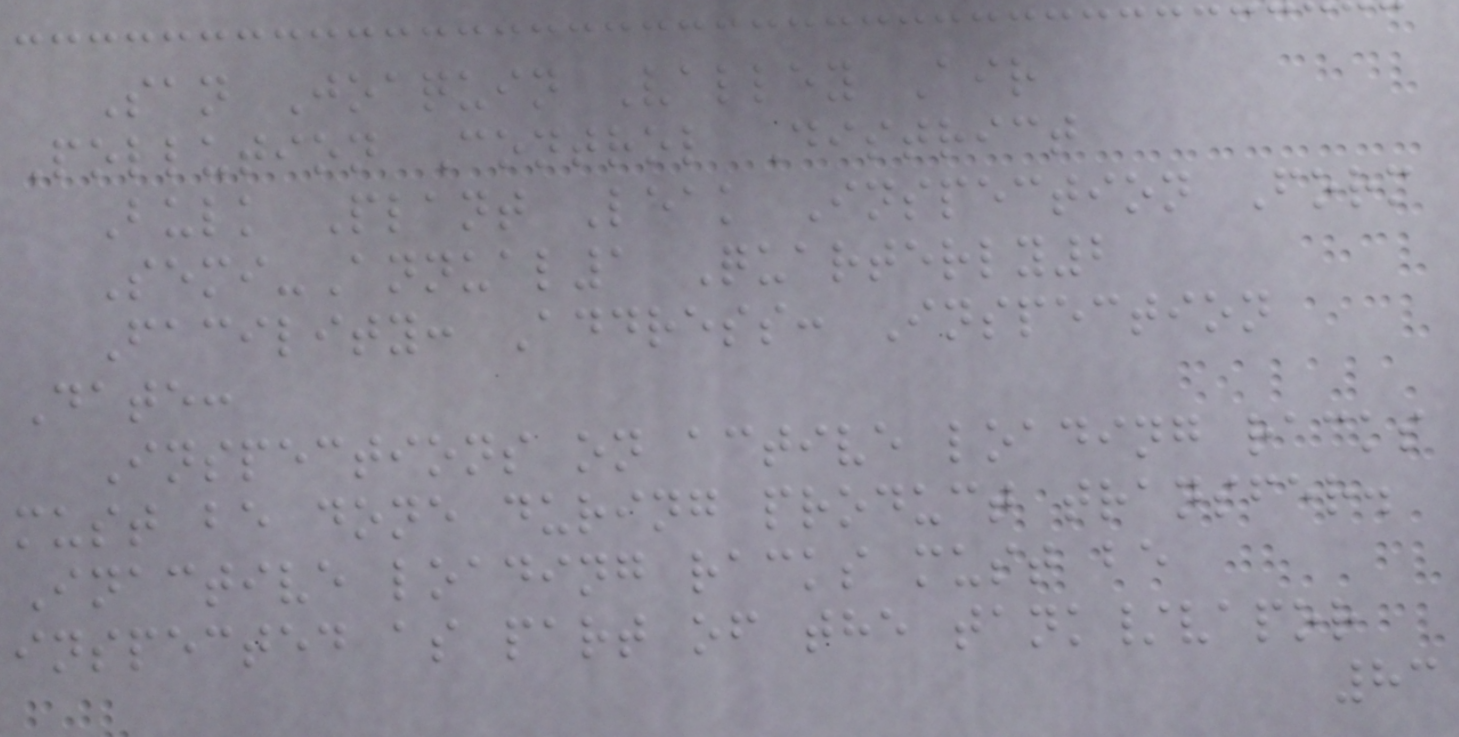San Joaquin Valley Air
Pollution Control District
Bulk Plant Leak Inspection Form
Semi-Annual1 Quarterly2
Facility: Address: Inspection
Date:
Inspections on active loading racks
must be done during product transfer.
Inactive loading racks must be
inspected as part of the tank/vapor
83
